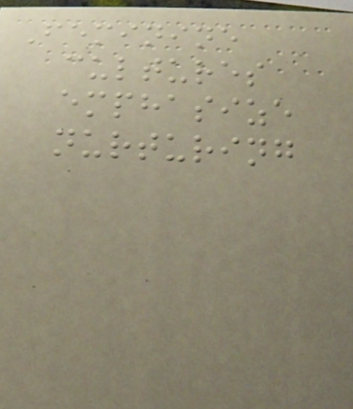Feminine
cultures
emphasize
nurturing
